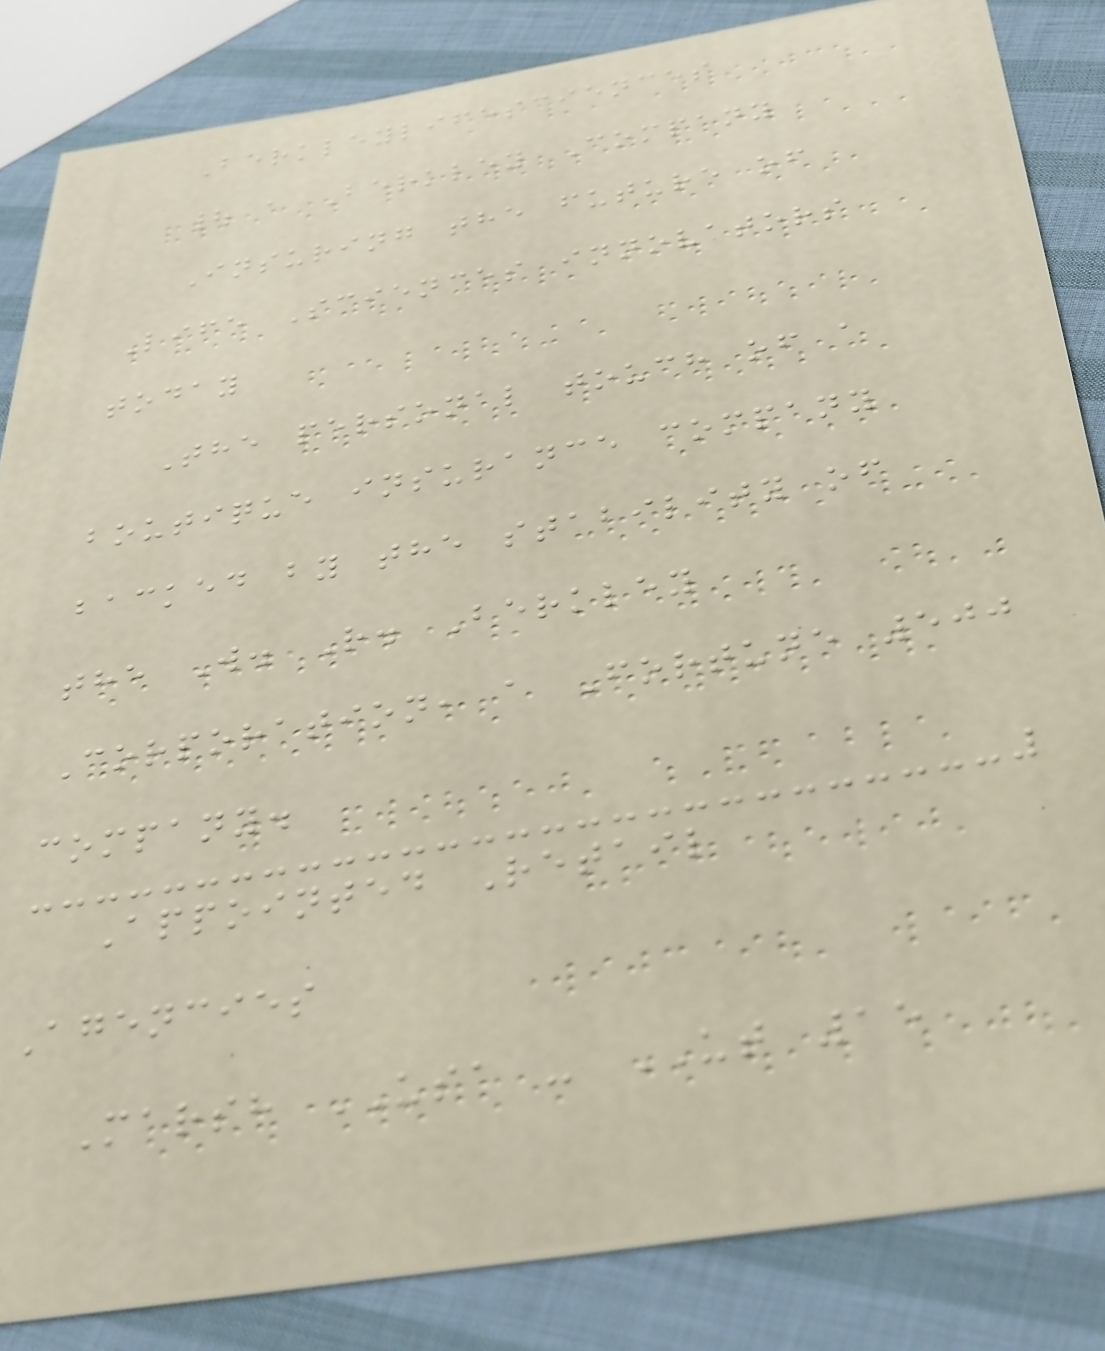Berkleylifesciences
| a Berkley Company
Insuring the future of
Life Sciences innovators
today
The personal touch of a
boutique insurance company
backed by the stability of
the W. R. Berkley
Corporation, a Fortune 500
company.
Appointed Retail
Agencies
Marsh USA - UT 15
